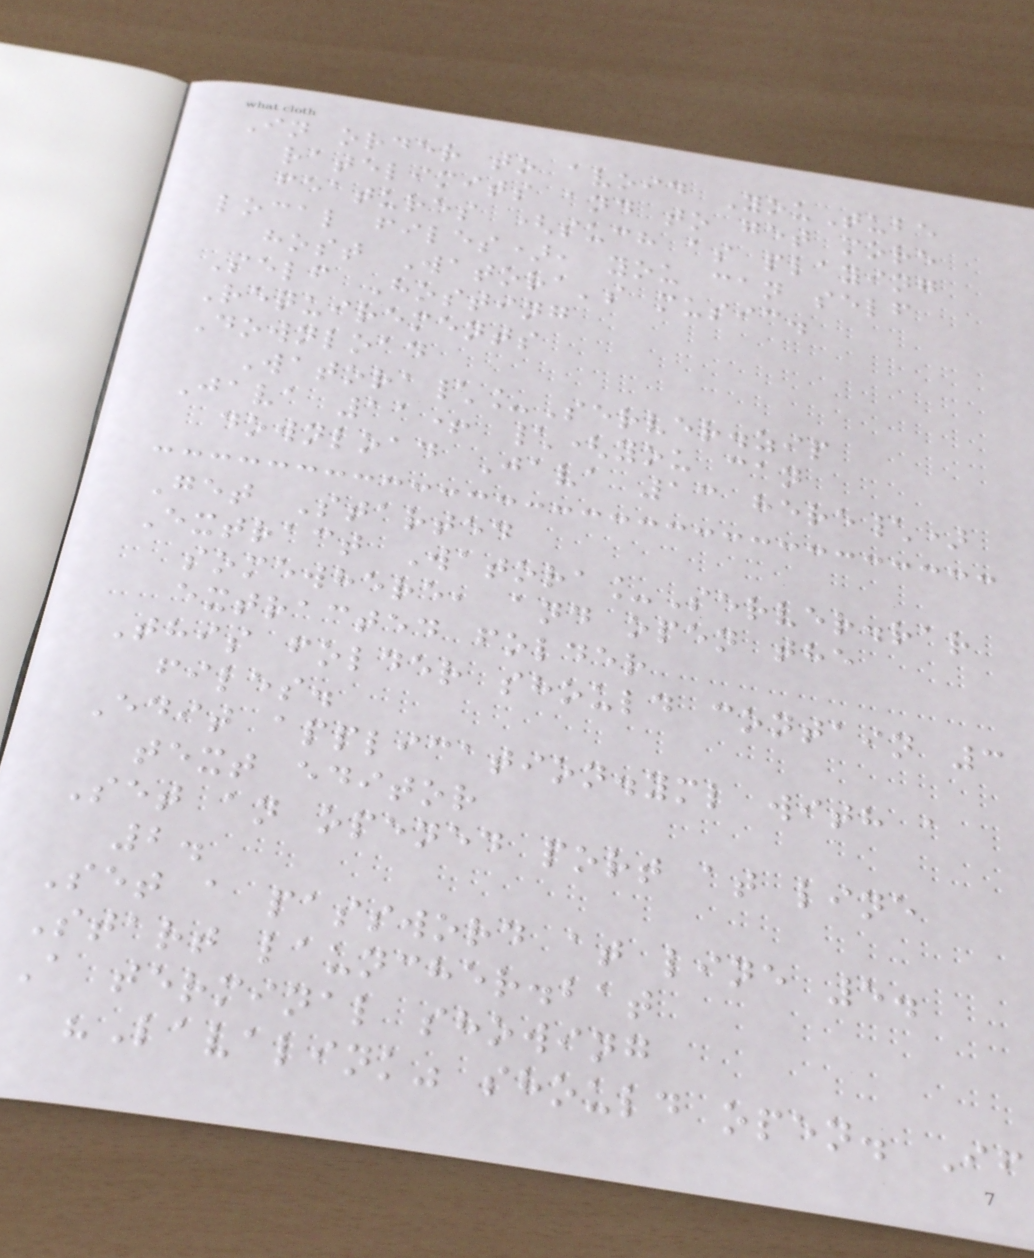In order to avoid YouTube
ratelimits and to get more
features (such as playing
local files), you can self
host Watora's music.
Self Hosting
Requirements
Download
Watora\_Server.zip
Java 11+ \(you can
download Java 13 here\)
Get Started
Extract Watora_Server.rar
somewhere, and open the
extracted folder
This folder should contain 3
files.
Edit application.yml with a
text editor
Set an opened port at line
2.
Set a password at line 5.
Start launcher.bat
A terminal showing
"Lavalink" should open. If
